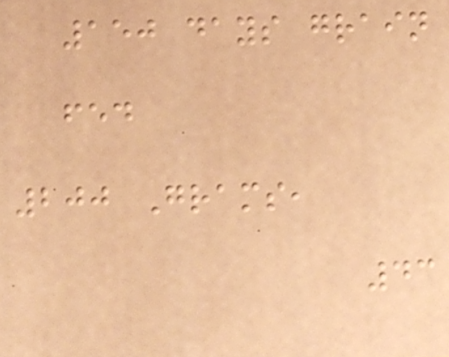150 days grain
fed
200 Grams,
43
